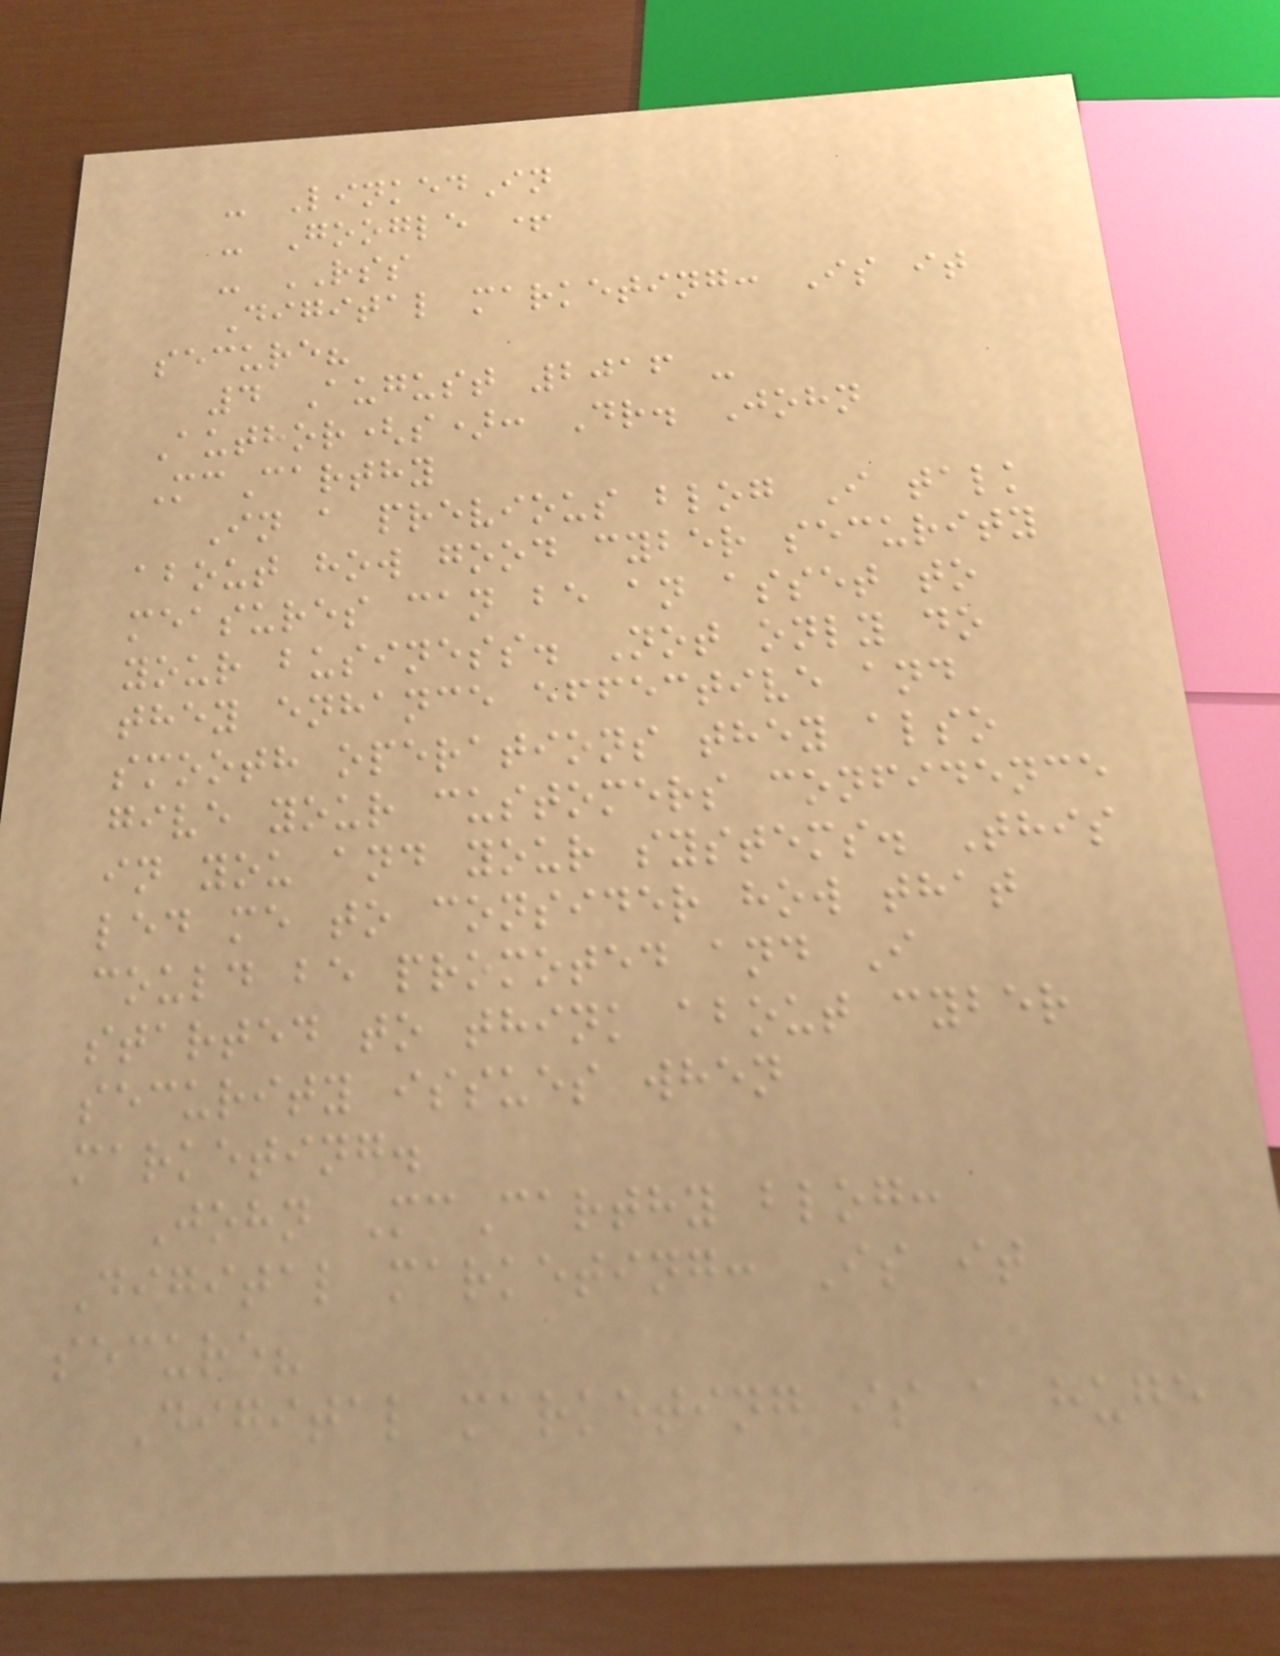- LinkedIn
- Google +
- RSS
Digital marketing: Is it
secure?
4 August 2016 -
Author(s): Dr. John
McCarthy
In a previous blog I talk
about how good cyber security
measures can be an asset to
your business. Not only do
they enhance effective and
smooth operations they also
give your customers confidence
in you and your systems. This
led me to consider how that
could be promoted and I
started to think about cyber
security issues when
marketing.
John McCarthy blog:
Digital marketing: Is it
secure?
Digital marketing is a huge
